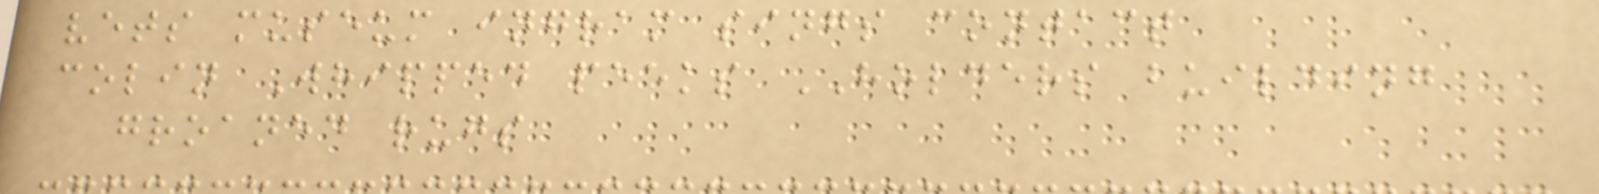vets museum ingram sings contact
colin Whipped peeks HOLDERS building
groaned rugs
